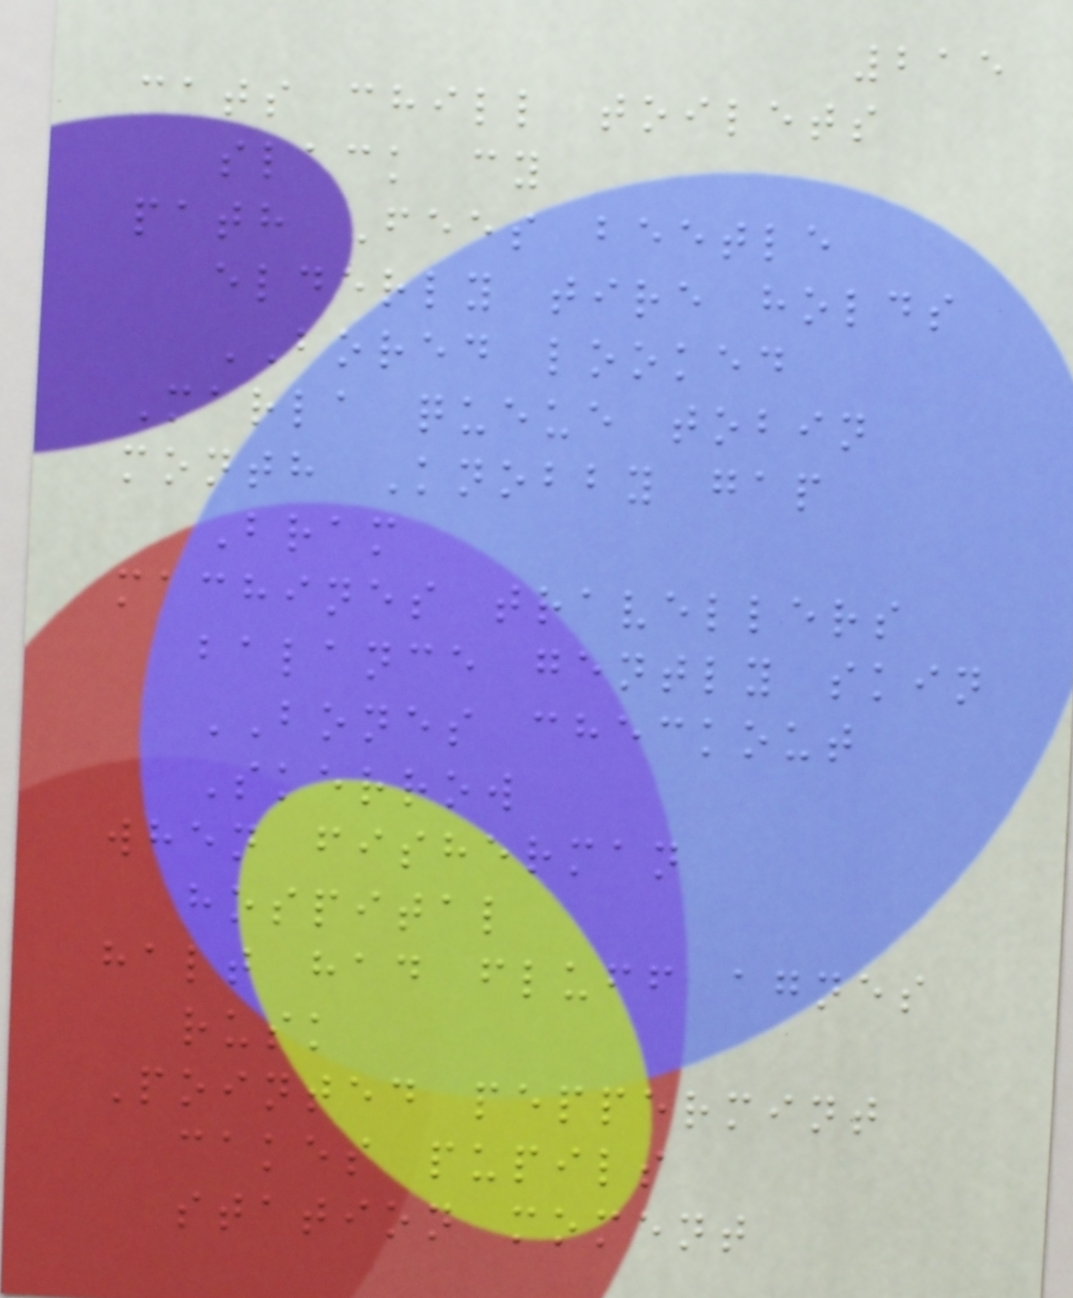215
cats chill toilets
slack cy
path Fees beetle
elderly tire holds
BORED looked
Marla queue tobin
month Knobby gap
Bram
machines travellers
balance gently skin
BONES checkout
Skerrow
when fisherman
hospital
halt had fluff agnes
rusk
Pointed peppermint
cakes pupils
station moment
